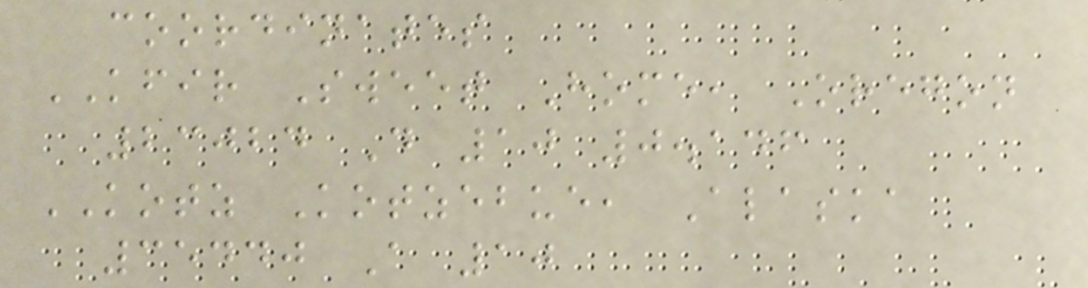coordinates
KFIR Sweet Home, Oregon
23024 D 10 0.146
KOTZ Kotzebue, Alaska
35440 A 10
